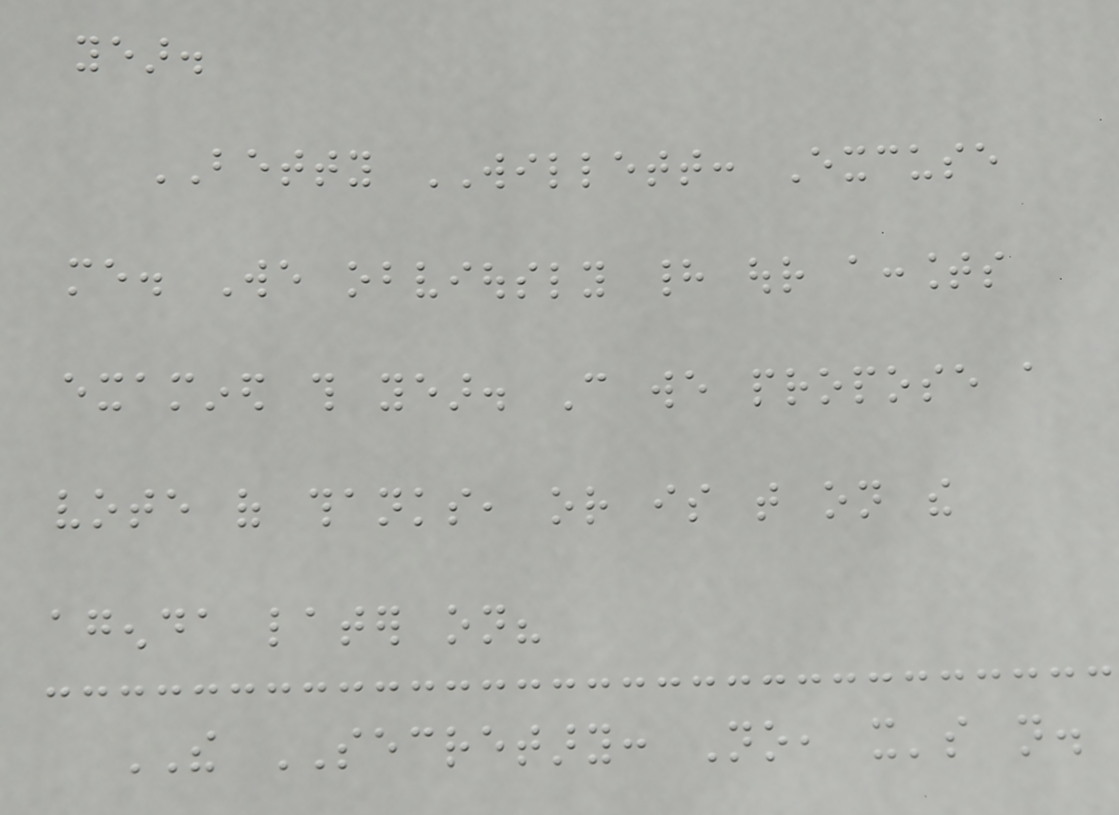year.
BETTY WILLETT: Excuse
me. We obviously had our accounts
examined this year. Can we propose a
vote of thanks, or is that on the
agenda later on?
THE SECRETARY: No, it's not.
